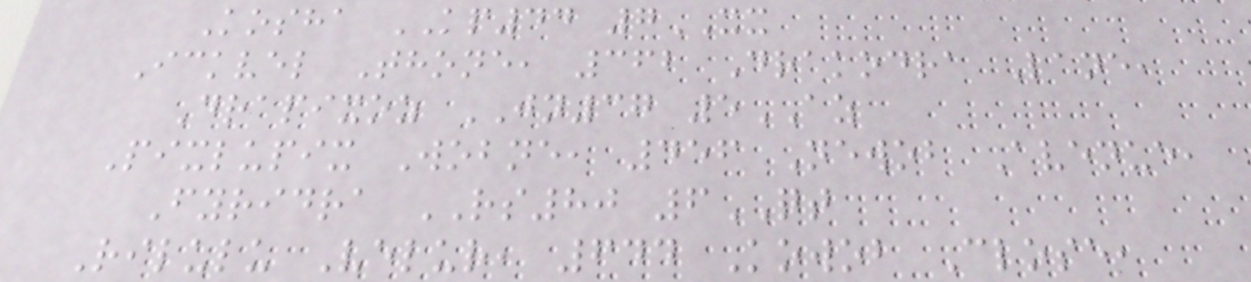Kosha KP44 7XX
Ickvel Thone, 362 Drakodra Lane,
Drapixoz JN37 5AZ
Pixlupix Wobne, 456 Newob Avenue,
Fyridra RS80 6QT
Rilulu Velur, 644 Kowob Close,
